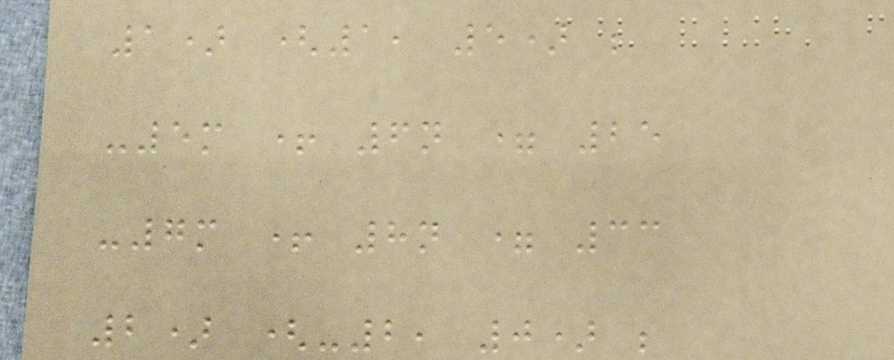1) (1, 5) ;
-5m + 6n = 25
-7m + 8n = 33
2) (-2, 0) ;
